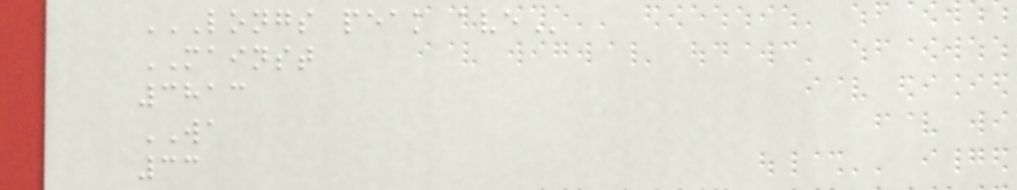LONGS PEAK AVE
MAINST
3813
WA
33
